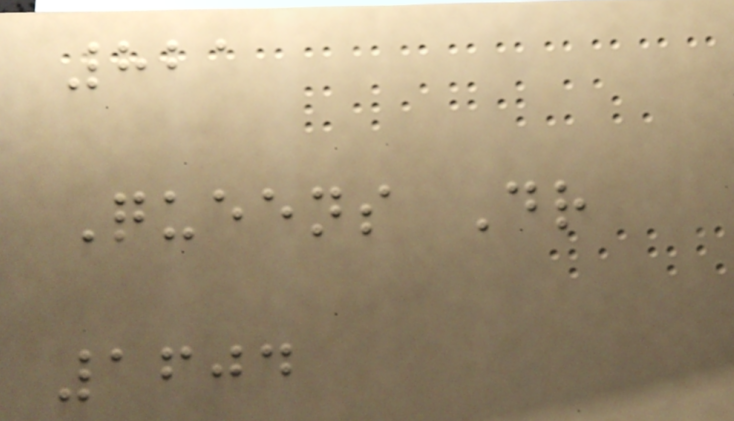821
Queens Dr
1604
